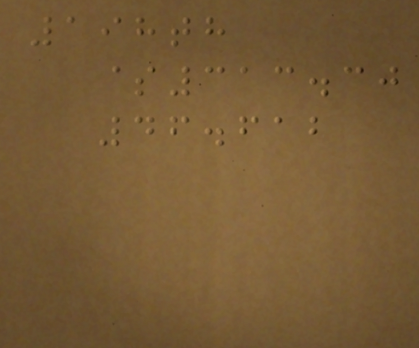198th
$313.30
46.612
